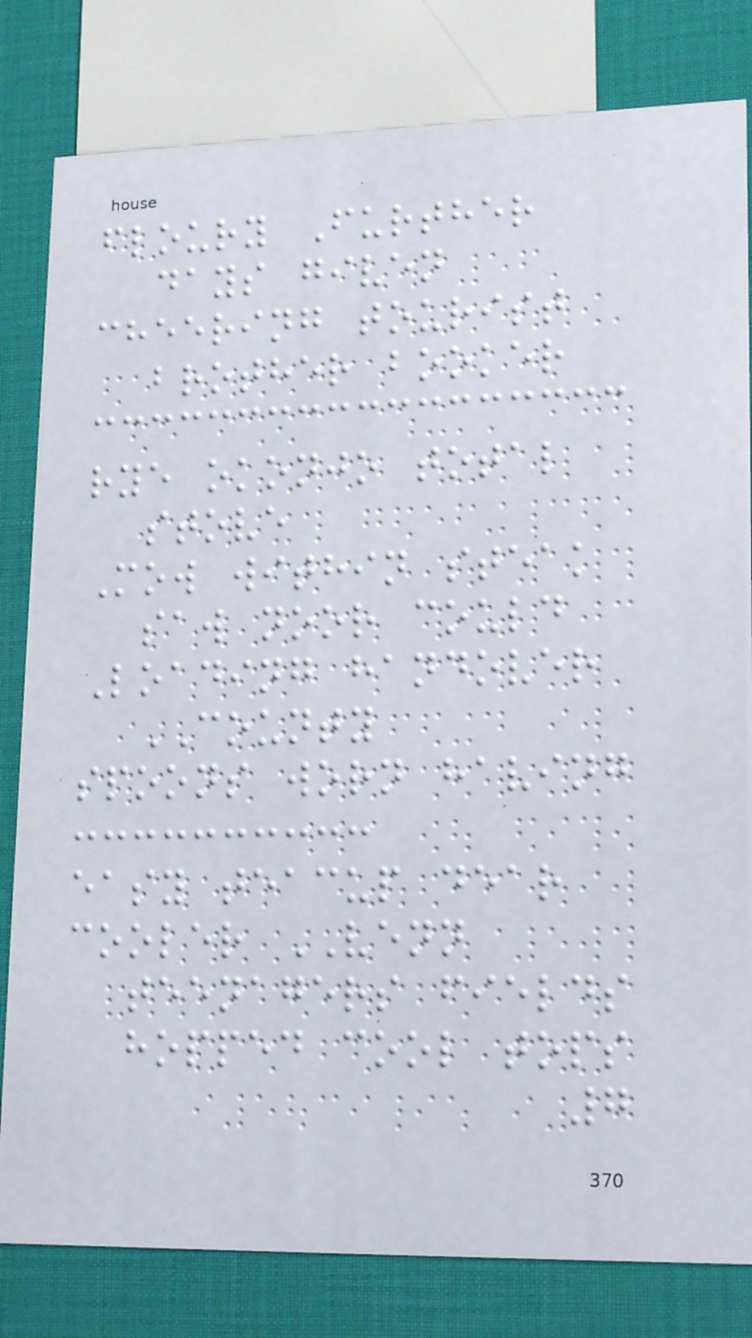floury Further
days given
cheering tourist
brother booker
rye okonjo total
stove
Mow within steak
saw noor could
Loading handover
COUNTY
spoons worn having
easy teacup dear
cooler VENN
teenagers fields
hopped cool tops
7
